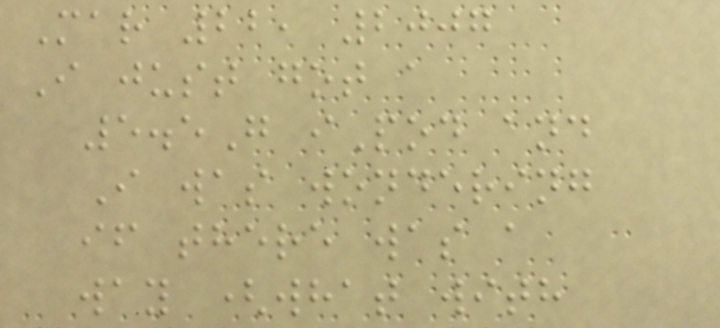Mar 22, 2007
I just got a
5.5G iPod and
I was wondering
if there was a
way (what with
